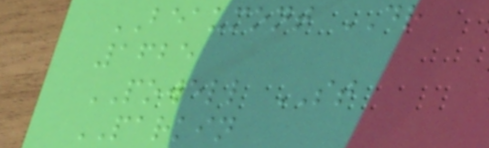BEAUMONT DR
1625
POWELL ST
PARKIN
